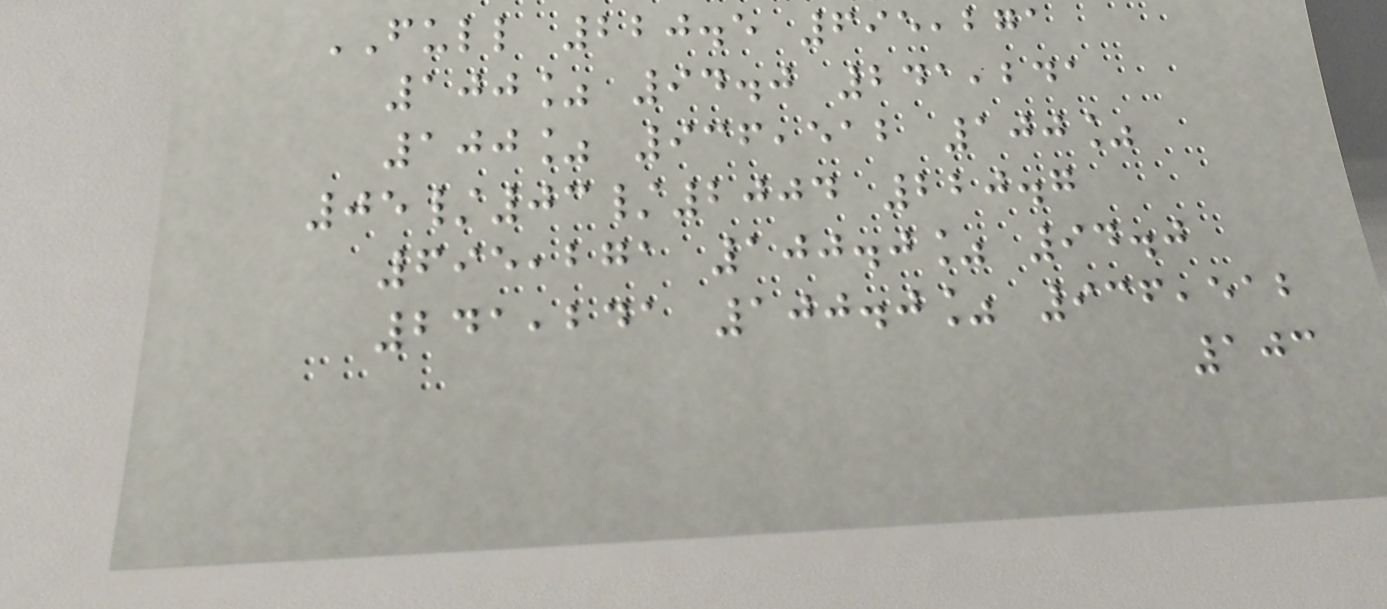FULL 220.5 695,271
100% 94.0 241,241
100% 936,512 100%
05/03/2004 220.7
695,271 100.0% 94.0
241,241 100.0% 936,512
103
